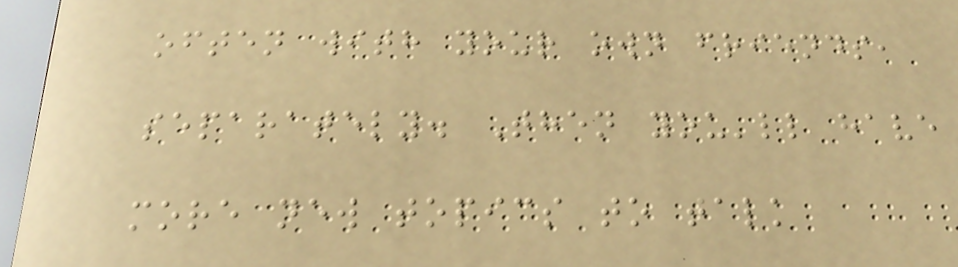often with your own friends,
separately. Then you'll have
more new topics to talk
